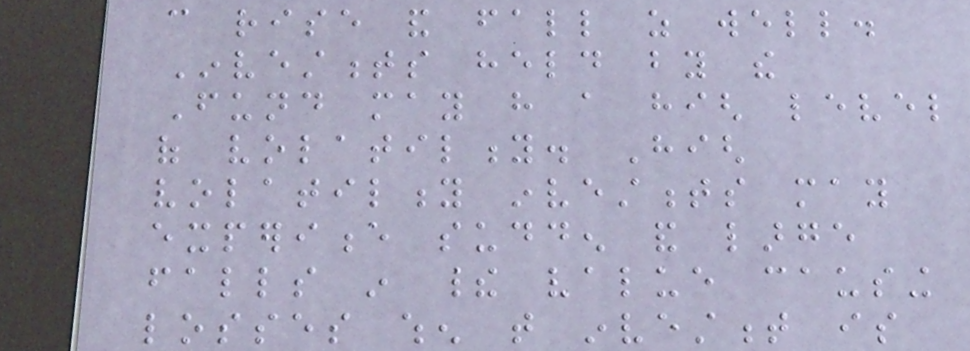can rise and fall as well.
Investments held by the
Fund may have a high level
of volatility. High
volatility investments may
experience sudden and large
falls in their value causing
losses when that investment is
